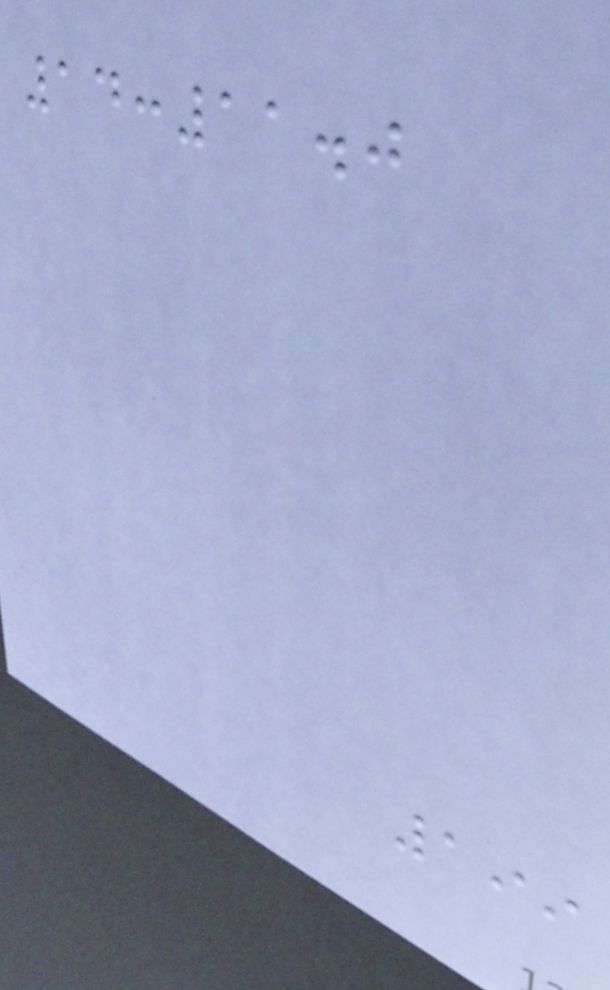14:11.0
199
